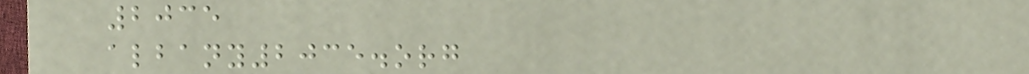2035
albany2035.org
